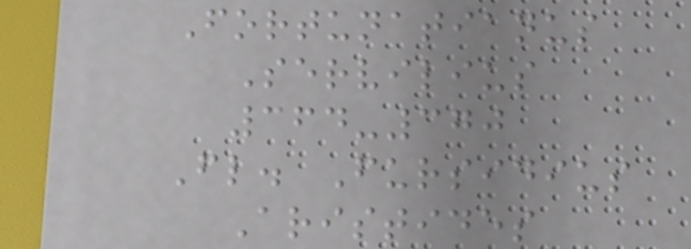Fortunatianus
Servilius
364-370
Fl. Fursidius
Aristides
